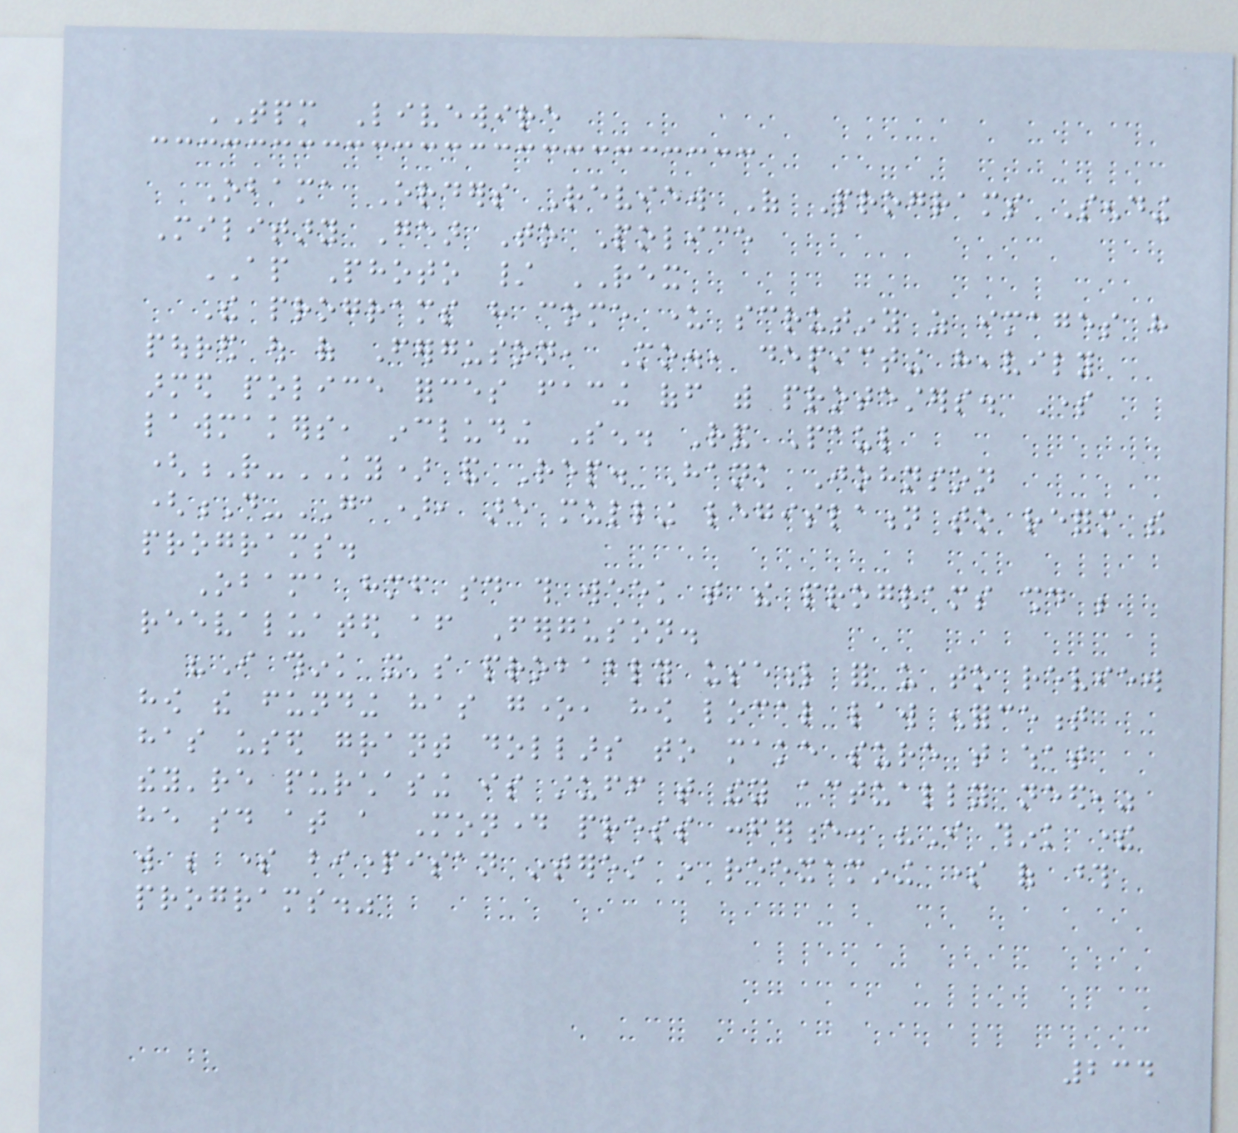TPM Livewire
Obama Orders Review Of Programs Sending
Military Gear To Police
AP Photo / REX
The programs have come under scrutiny as images have
poured out of Ferguson, Mo., depicting heavily
armed police forces facing off with protesters. Some
lawmakers, including Sen. Rand Paul
(R-KY) and Rep. Hank Johnson
(D-GA), are mulling legislation to reform the
programs.
Obama himself said this week that the programs should be
reevaluated after Ferguson.
"I think it's probably useful for us to review
how the funding has gone, how local law enforcement
has used grant dollars to make sure that what
they're purchasing is stuff that they actually need,"
he said at a Monday press conference. "I think there
will be some bipartisan interest in reexamining some of those
programs."
234
